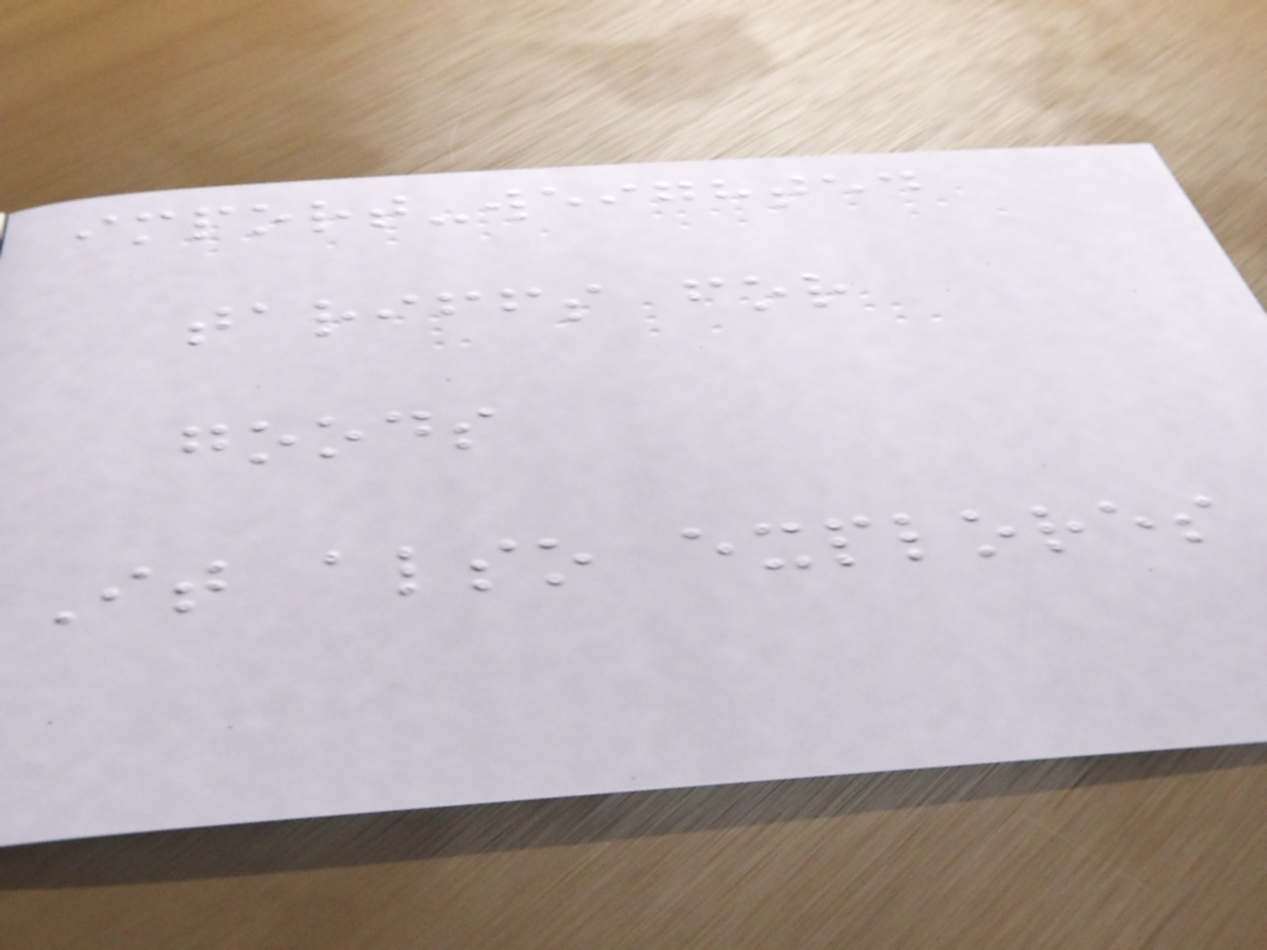import-weighted
tariffs for
goods
It also explores
